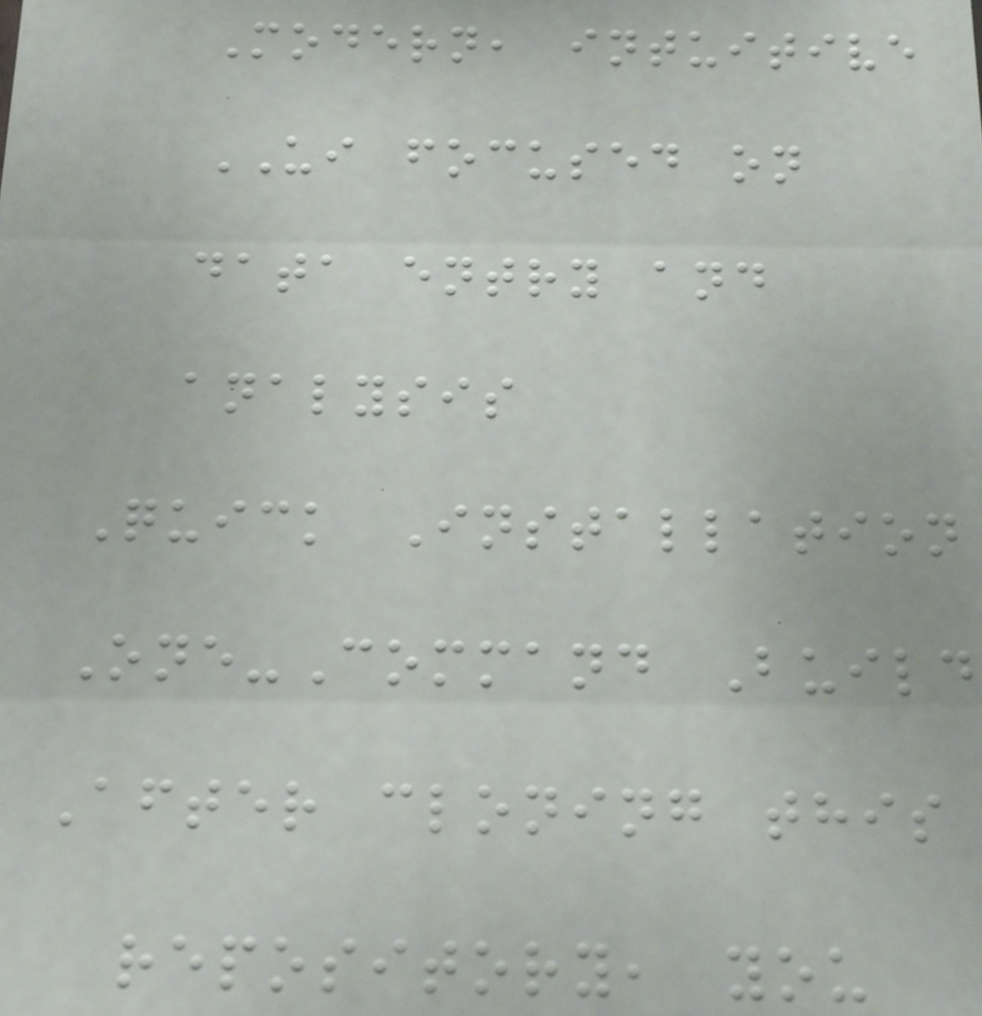Modern, intuitive
UI focused on
data entry and
analysis
Quick Installation
One-Command Build
After cloning this
repository, you
